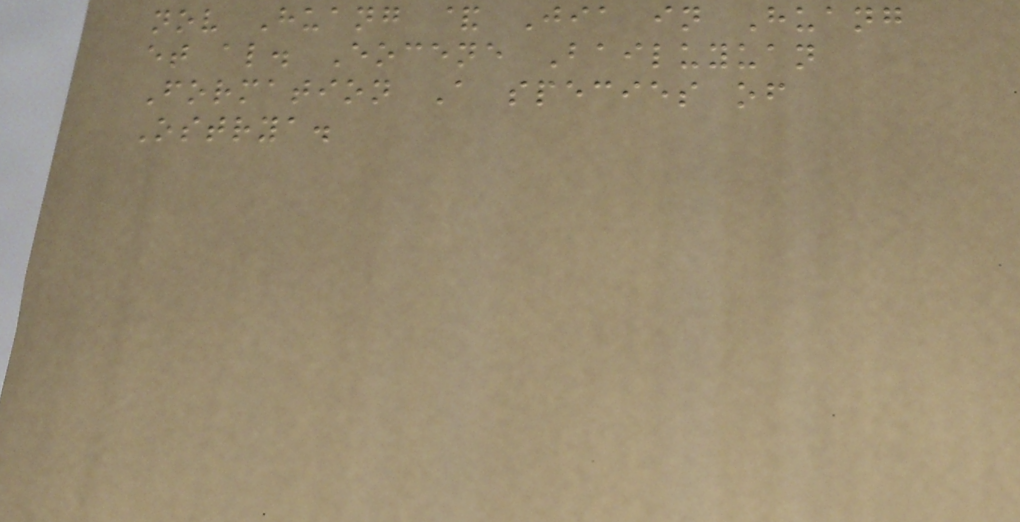nov Huang & Jia in Huang
et al. Eocene Bailuyuan
Formation A species of
Ostrya.
